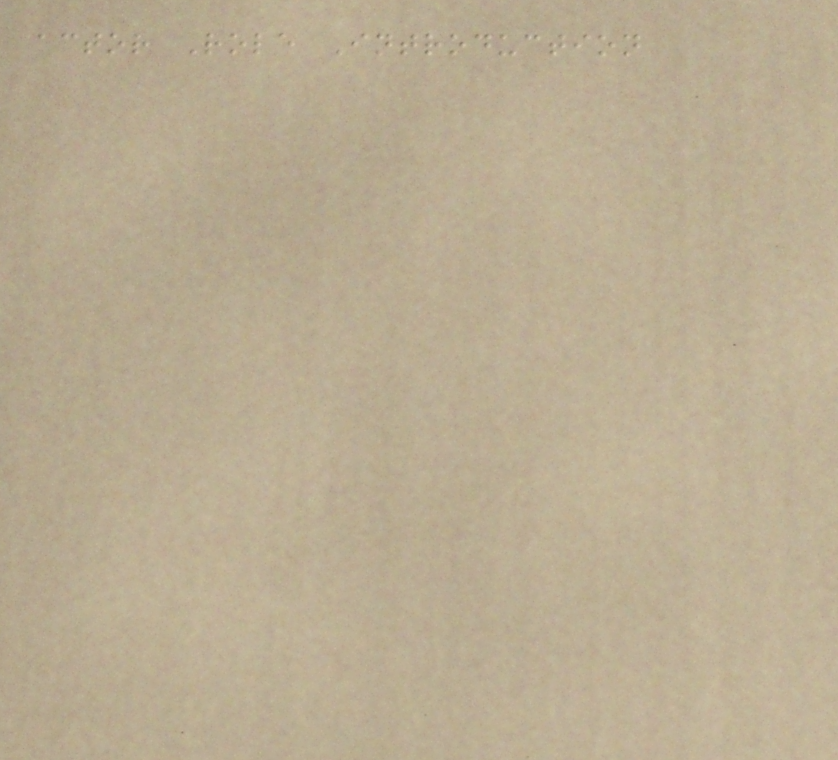actor Role Introduction
